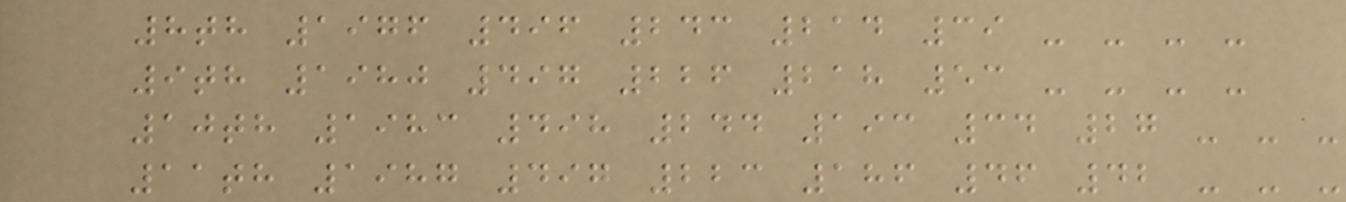8th 1976 496 243 214 39 - - - -
9th 1980 497 226 218 53 - - - -
10th 1983 498 244 193 34 27 - - -
11th 1987 497 223 186 46 42 - - -
